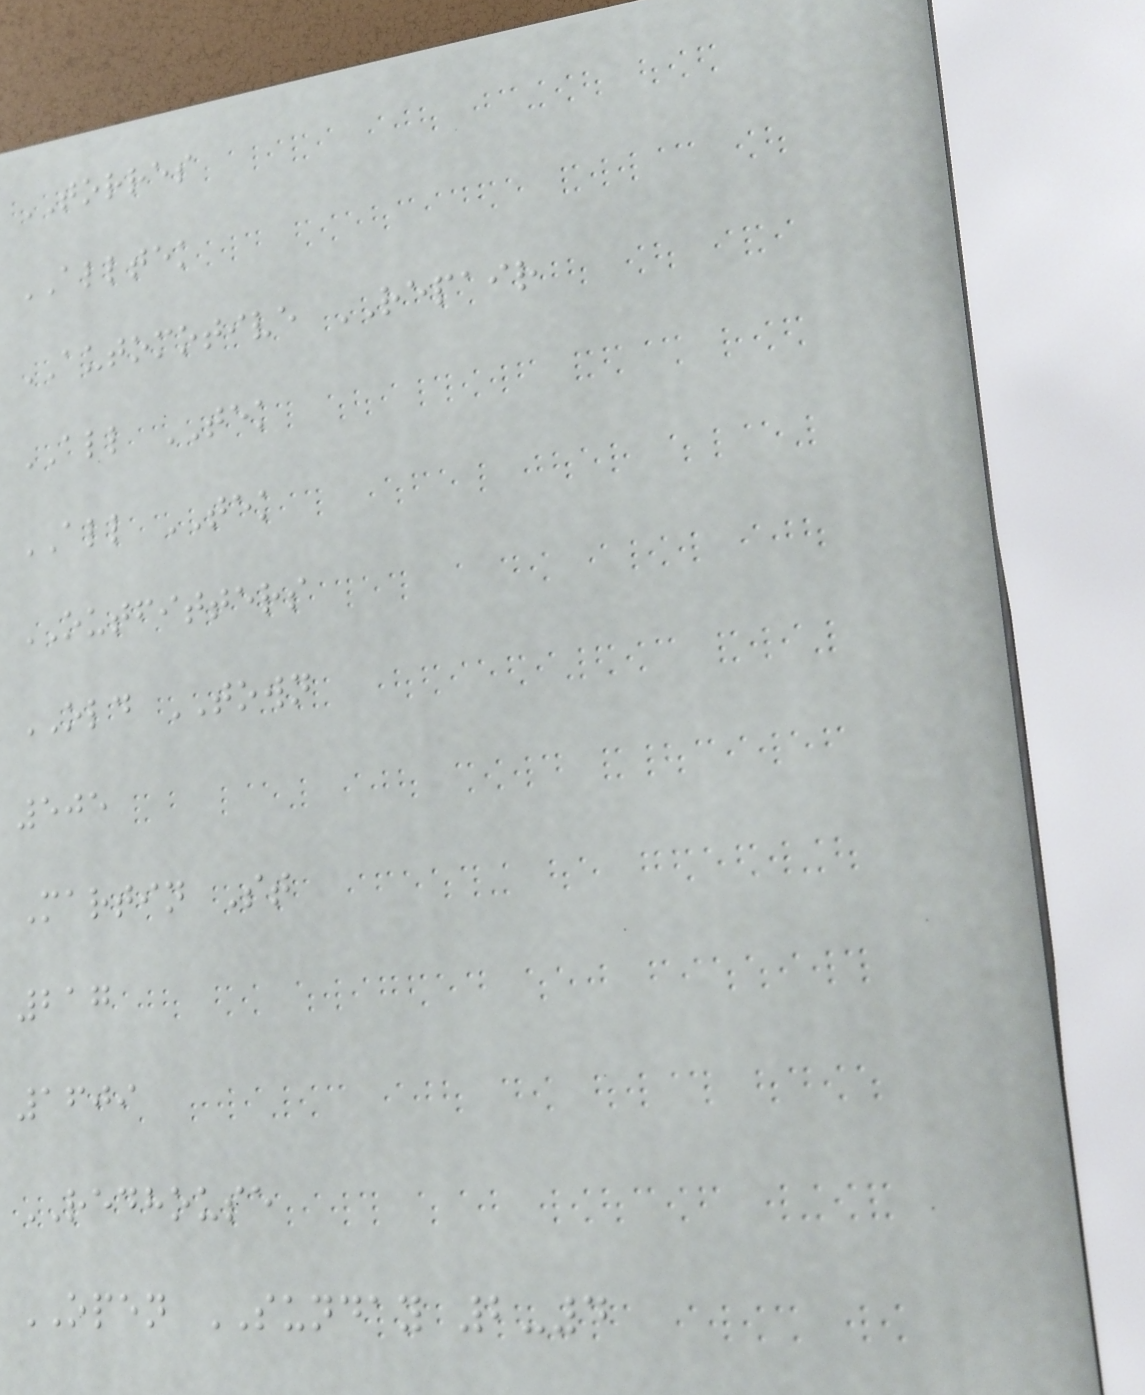TORRES
ALLTEK
AUTOMOTIVE REPAIR
ALL TEK
ALL TEK
OUTFITTERS
OLD TOWN
505
Martin St
217
1609
REDHOUSE
OPEN SUNDAY 2-4
